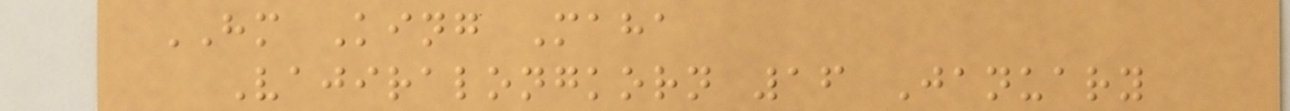HM King Maha
Vajiralongkorn 16 January
